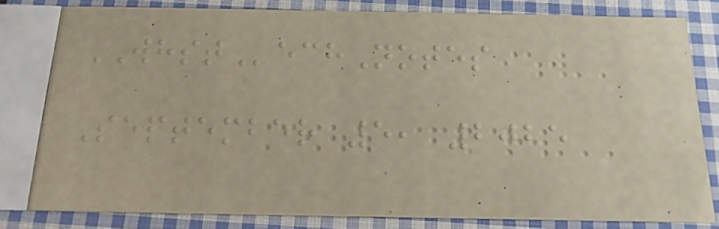WHSTechNotes
September 5, 2025
